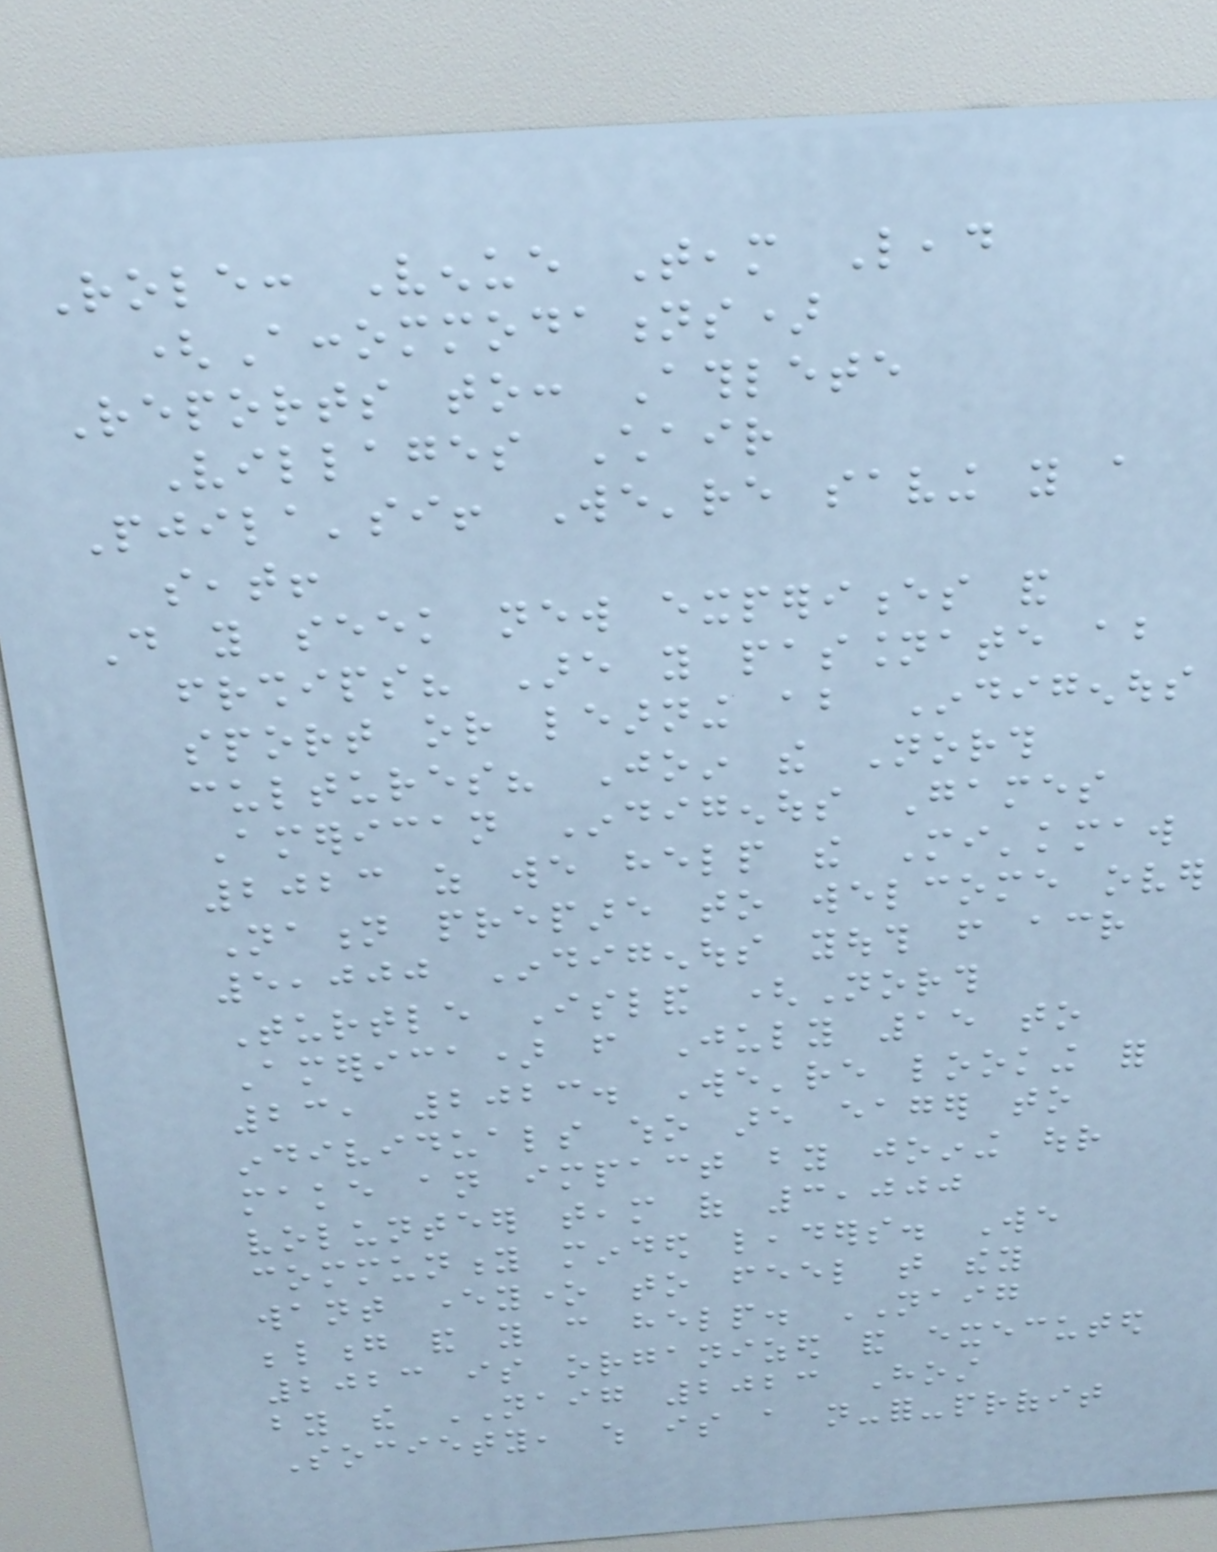Role: Venue Team Lead
(Accommodations)
Reports to: Athlete
Villages Chair
Pjila'si! We're saving you a
seat!
Do you seek new experiences and
friendships? Are you passionate about
sport or learning about Indigenous
cultures? Join the North
American Indigenous Games
2023 as we help the Mi'kmaw
Nation prepare to welcome over
5,000 Indigenous youth from across
Turtle Island (North
America) from July 15 to
23, 2023. We're looking for
individuals who are eager to
make an impact by joining our
volunteer team of 3,000
community minded leaders. We
want everyone to feel that they
belong and you can help. NAIG
2023 is organized and executed
by the NAIG 2023 Host
Society, which is a not-for-profit
